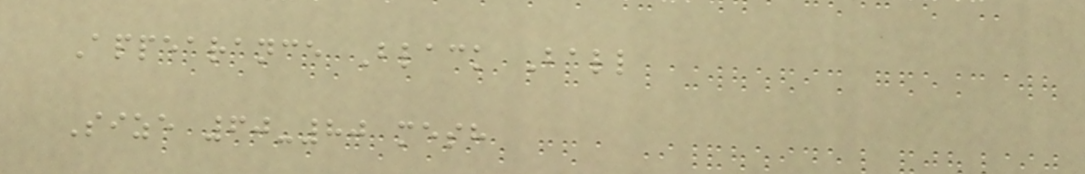Appearance Black Ball
Size 60-80 mesh
